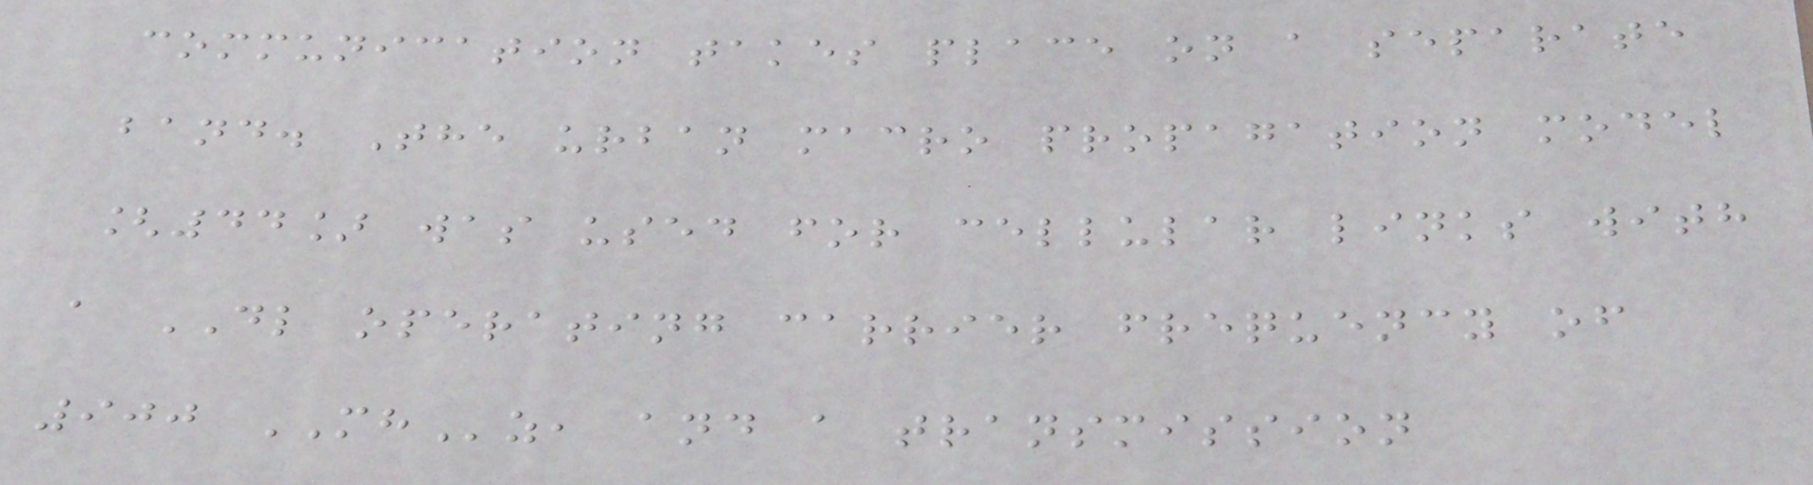communication takes place on a separate
band. The urban macro propagation model
[44] was used for cellular links with
a DL operating carrier frequency of
900 MHz, and a transmission
